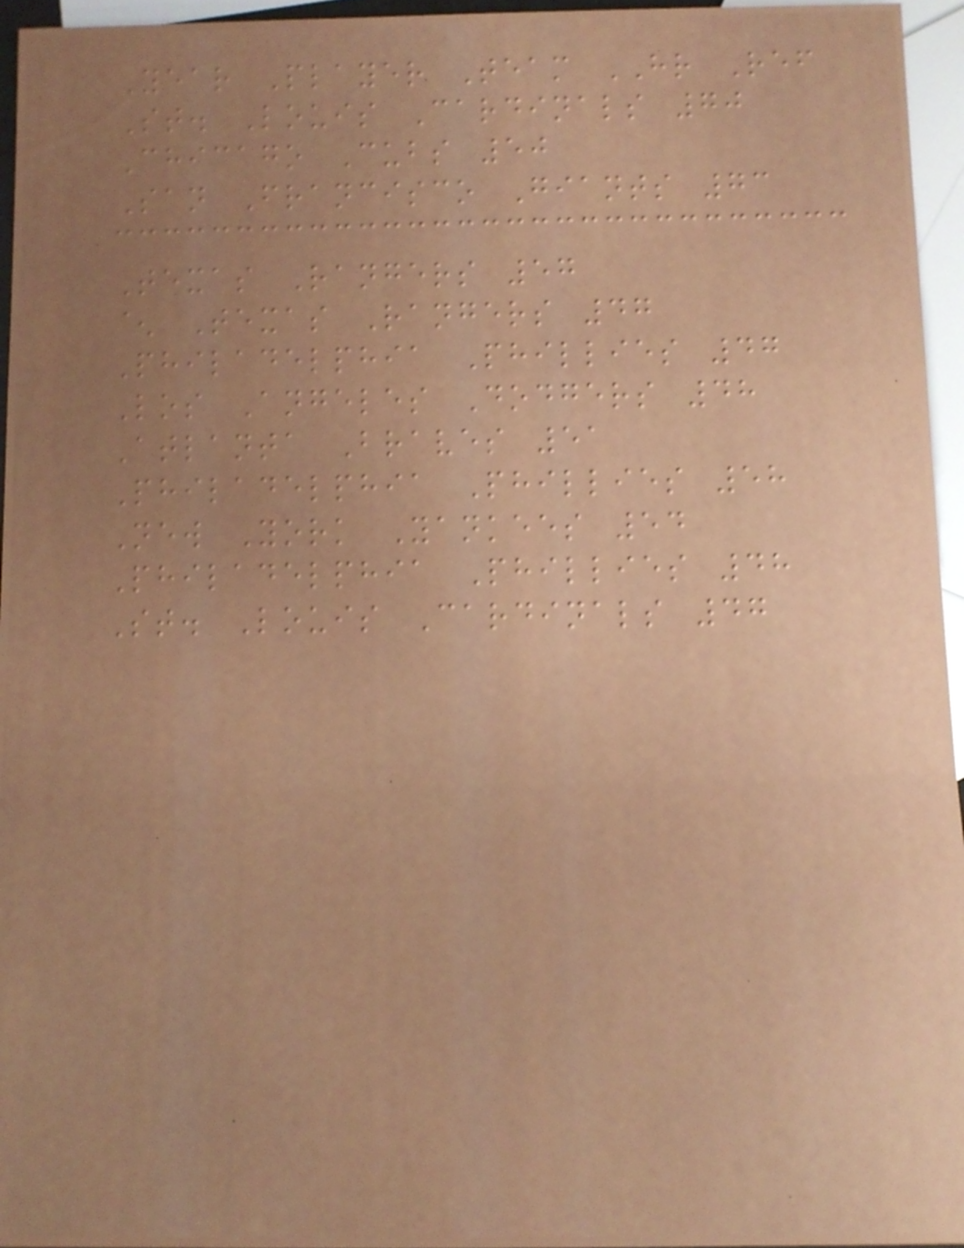Year Player Team HR Ref
St. Louis Cardinals 70
Chicago Cubs 50
San Francisco Giants 73
Texas Rangers 57
^ Texas Rangers 47
Philadelphia Phillies 47
Los Angeles Dodgers 48
Atlanta Braves 51
Philadelphia Phillies 58
New York Yankees 54
Philadelphia Phillies 48
St. Louis Cardinals 47
